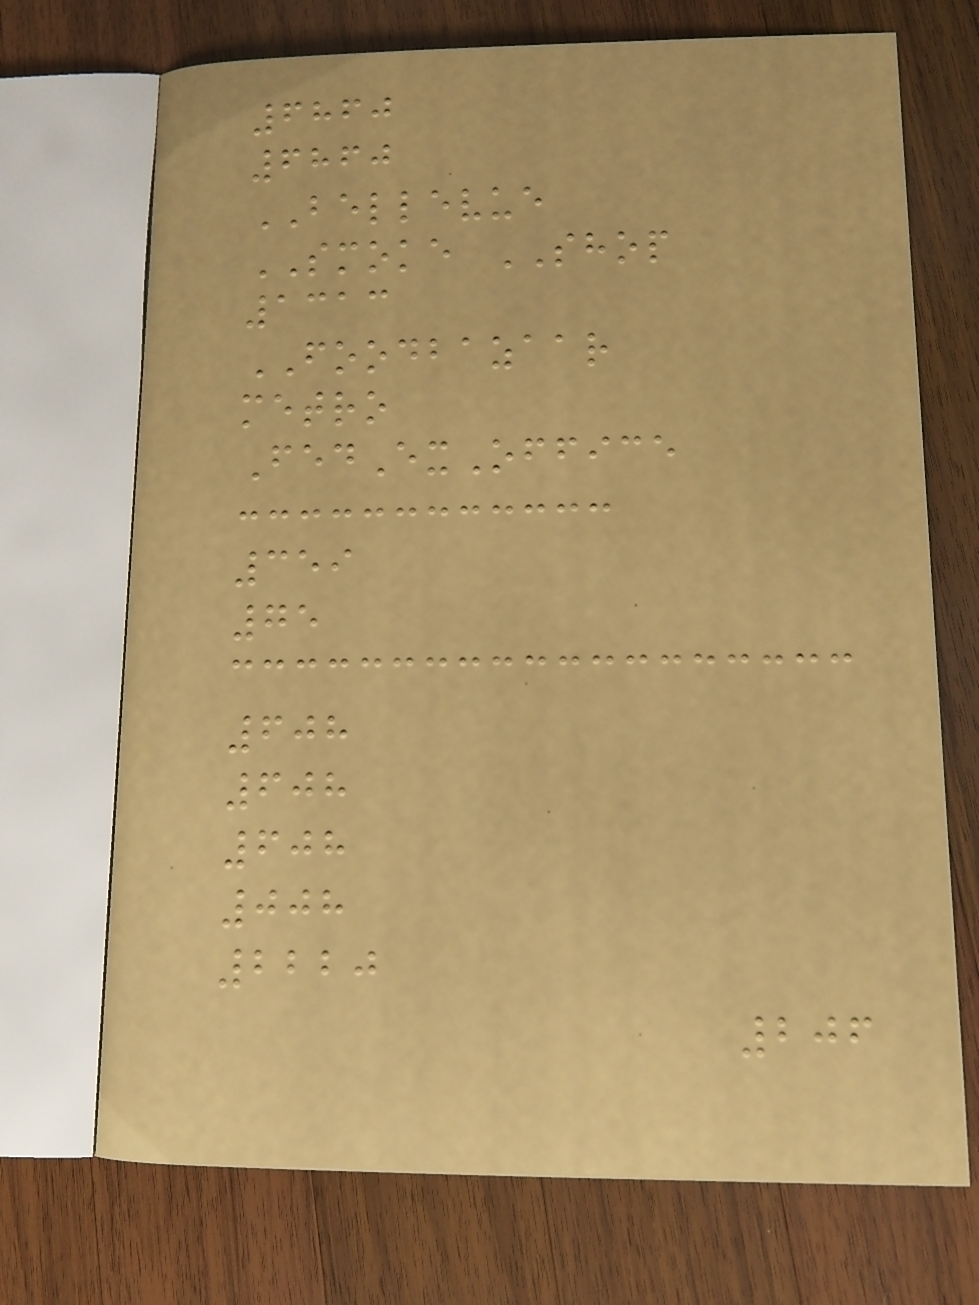6860
6860
BELLEVUE
SMOKE SHOP
1313
FOODBAZAAR
metro
FedExOffice
359
75
608
608
608
008
2220
206
